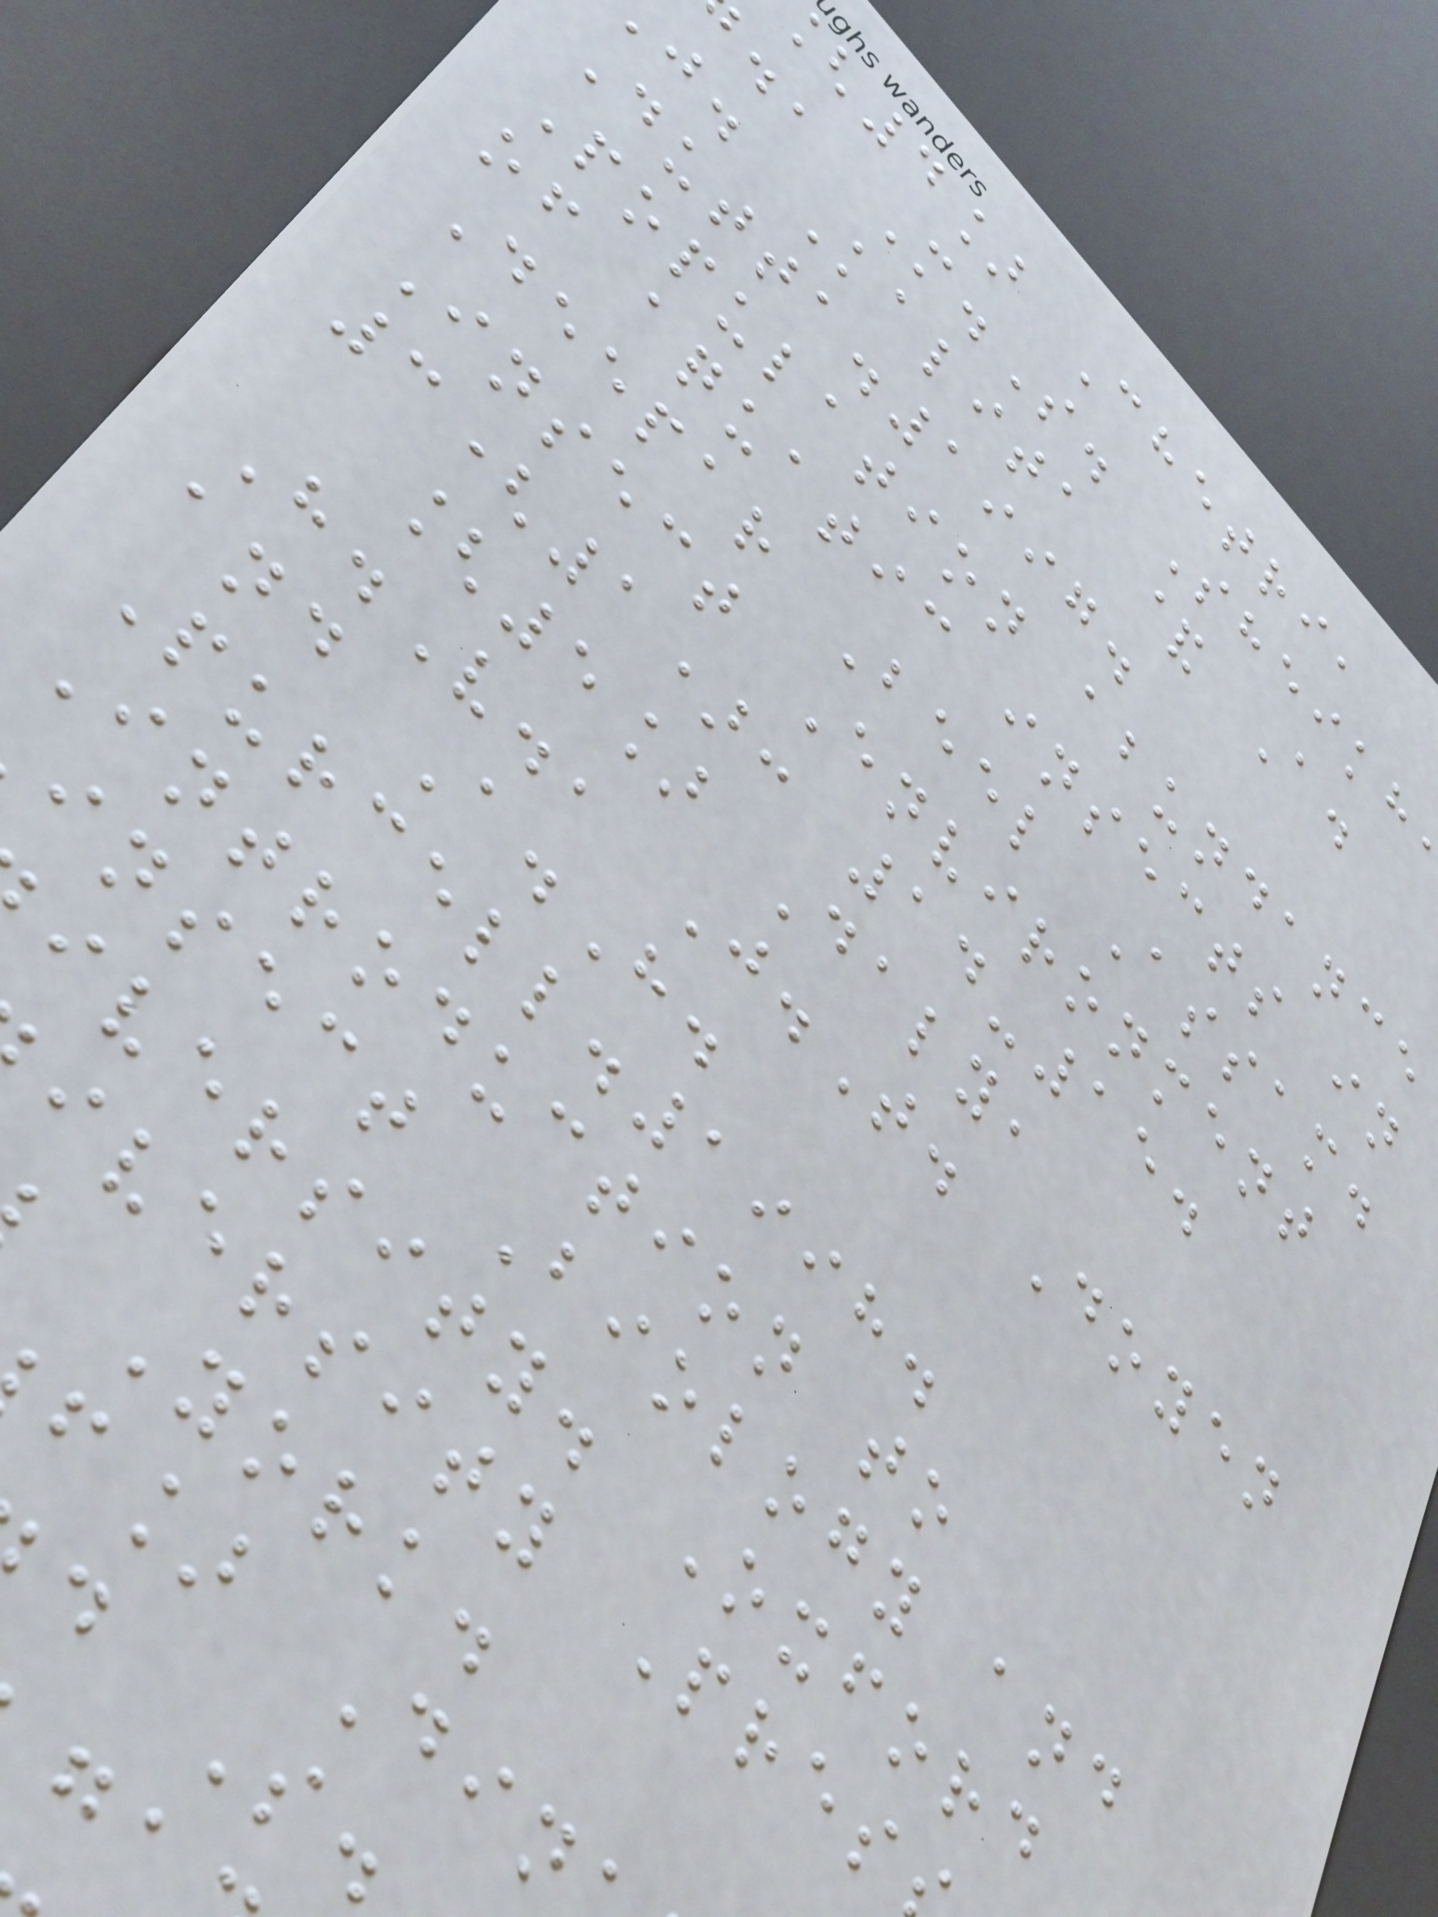4] Chetri,
., M.S. Sheikh
j. Kalita & A.
Dutta.1997.
Population abundance
of aquatic insects in
Deepar Beel Assam.
Insect Environment
3(1): 14-15.
[5] Daly,
H.V., J.T. Doyen
and A.H.
Purcell.1998.
Introduction to
insect Biology and
iversity. Oxford
iversity Pres
York.
f] Din
d S.
